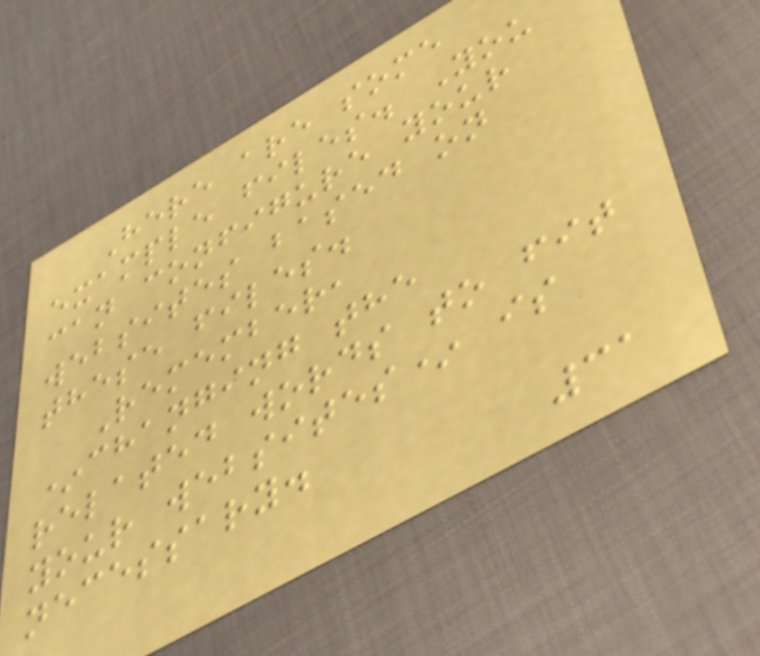Here are some
example files. You
can configure your
websites based on
these files.
Remember,
*changing the
related words to fit
your websites* is
necessary.
31
